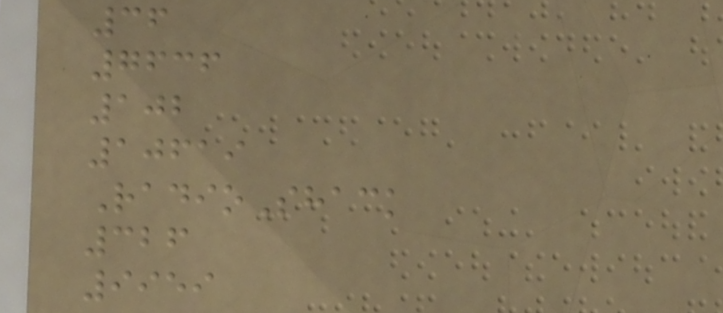36
7636
102
10619
RadioShack
326
9959
